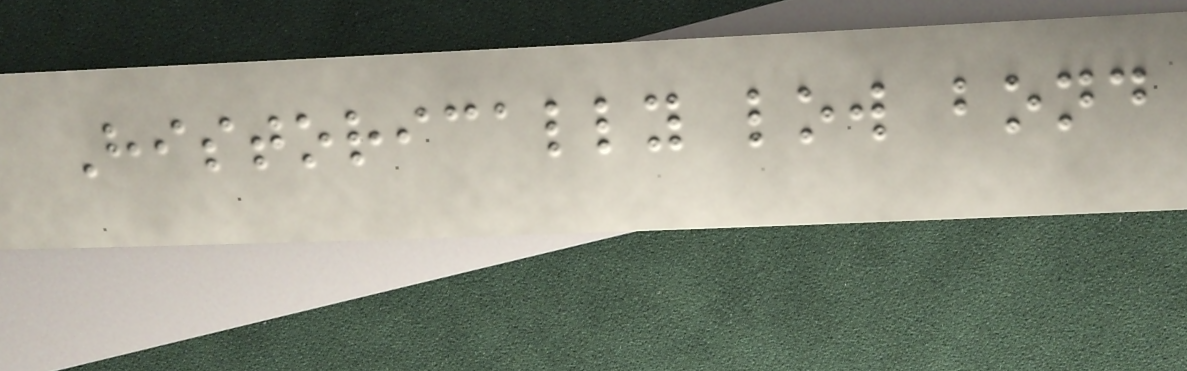Historically low bond
